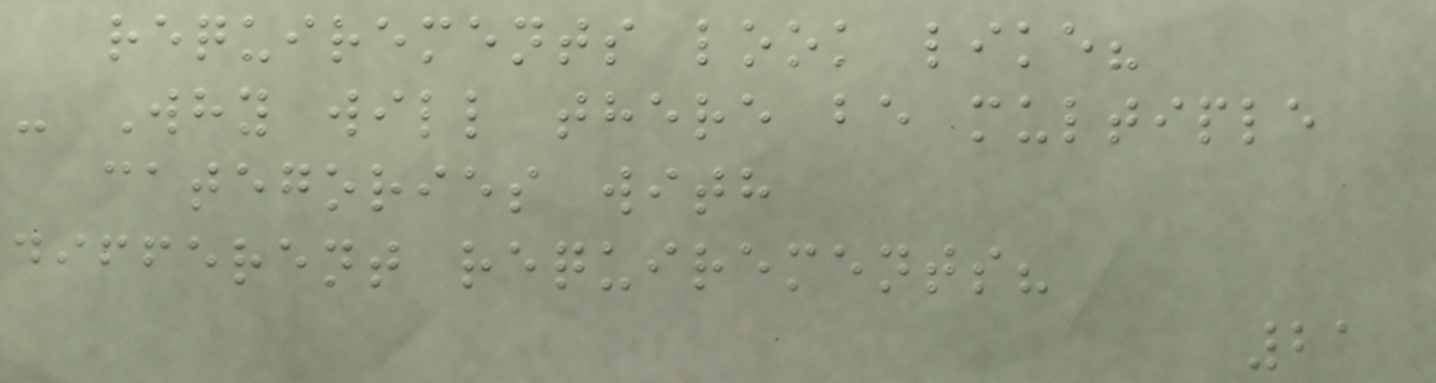requirements look like?
- Why will there be multiple
categories with
different requirements?
21
